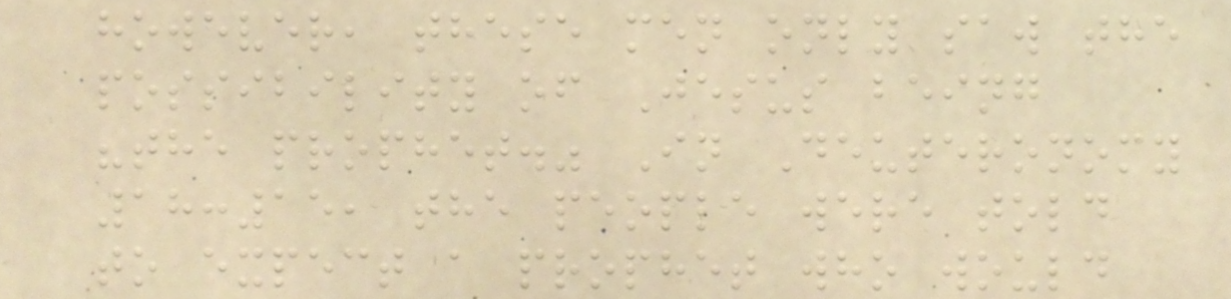however, these men only saw the
possibility of Jesus being
"the prophet." In Deuteronomy
18:15, the people were told
to expect a prophet who would
